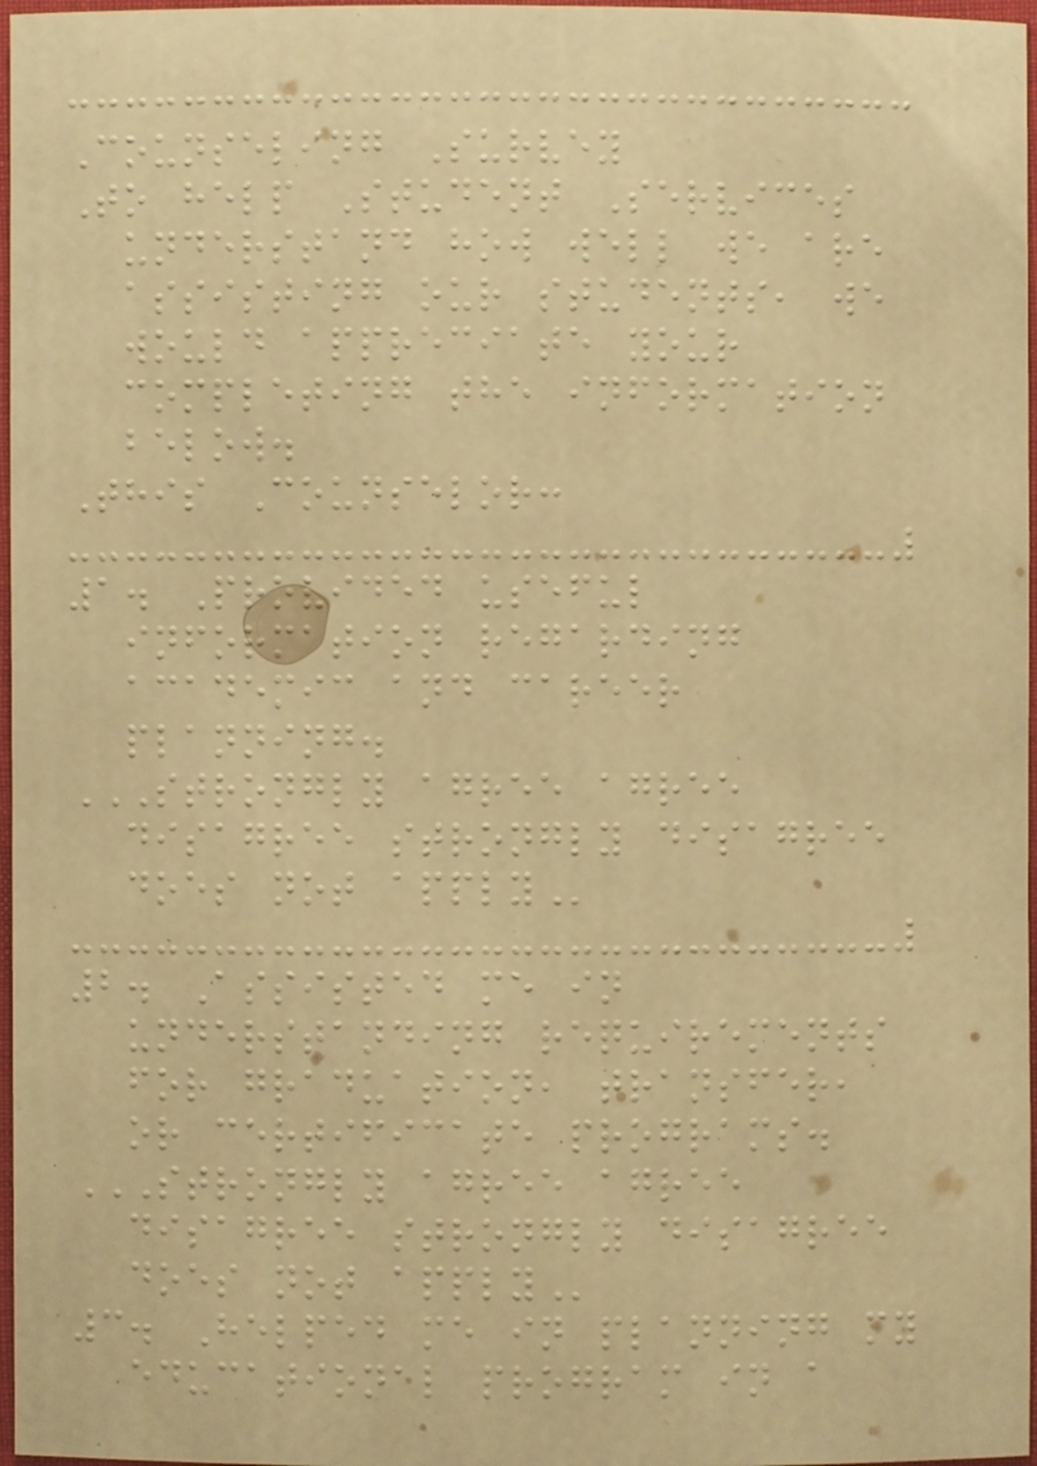Counseling Survey
To help Student Services
understand how well we are
assisting our students, we
would appreciate your
completing the information
below.
This Counselor:
1. Provided useful
information regarding
academic and career
planning.
STRONGLY AGREE AGREE
DISAGREE STRONGLY DISAGREE
DOES NOT APPLY
2. Assisted me in
understanding requirements
for graduation, transfer,
or certificate programs.
STRONGLY AGREE AGREE
DISAGREE STRONGLY DISAGREE
DOES NOT APPLY
3. Helped me in planning my
educational program in a
